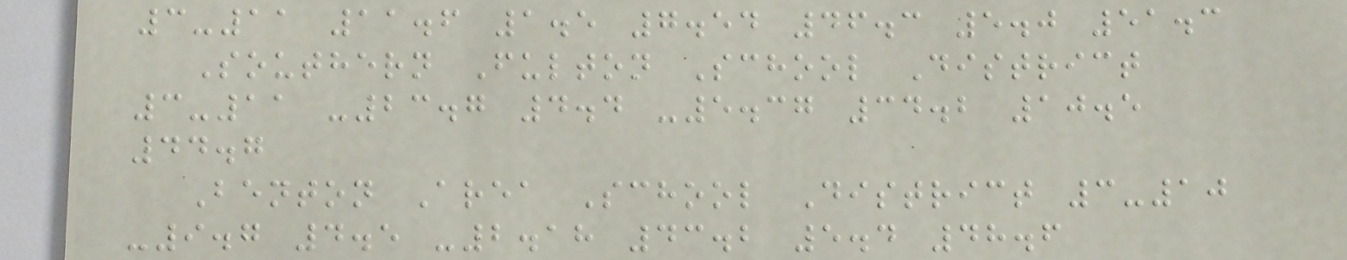3-11 11.6 1.5 7.54 46.3 5.0 51.3
Southern Fulton School District
3-11 -23.7 4.4 -5.37 34.2 10.5
44.7
Benton Area School District 3-10
-9.7 4.5 -2.18 43.2 5.4 48.6
